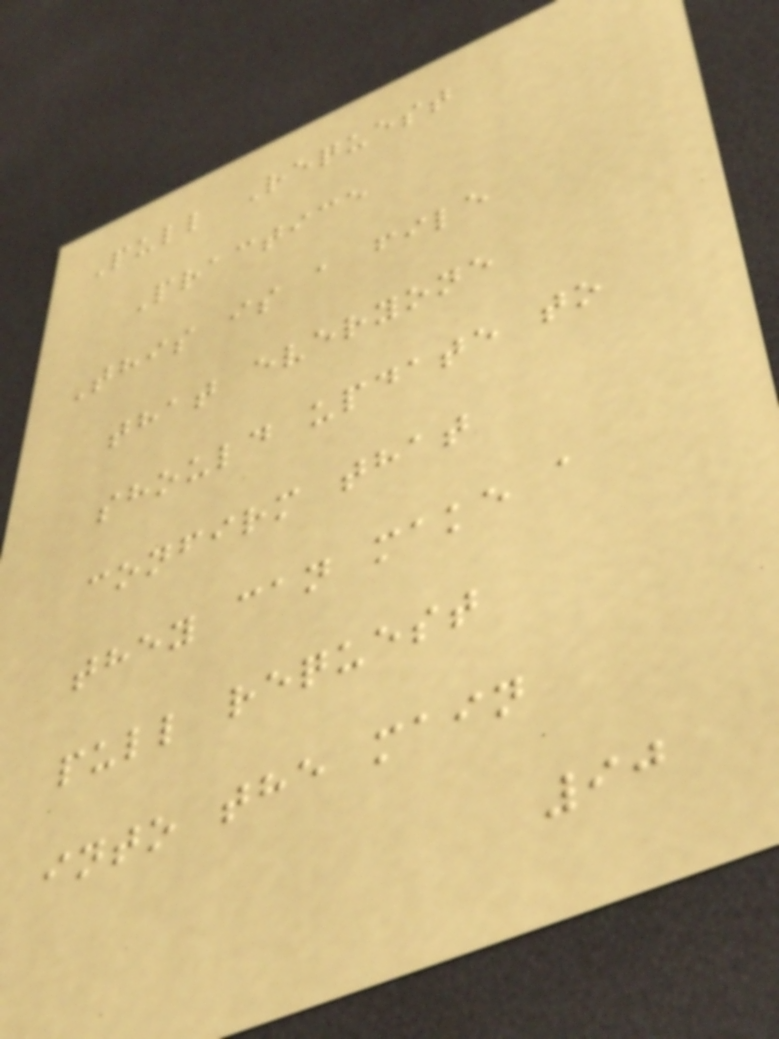Pull Request
Practice
This is a file
that everyone
should update to
confirm that
they can make a
pull request
into the main
90
